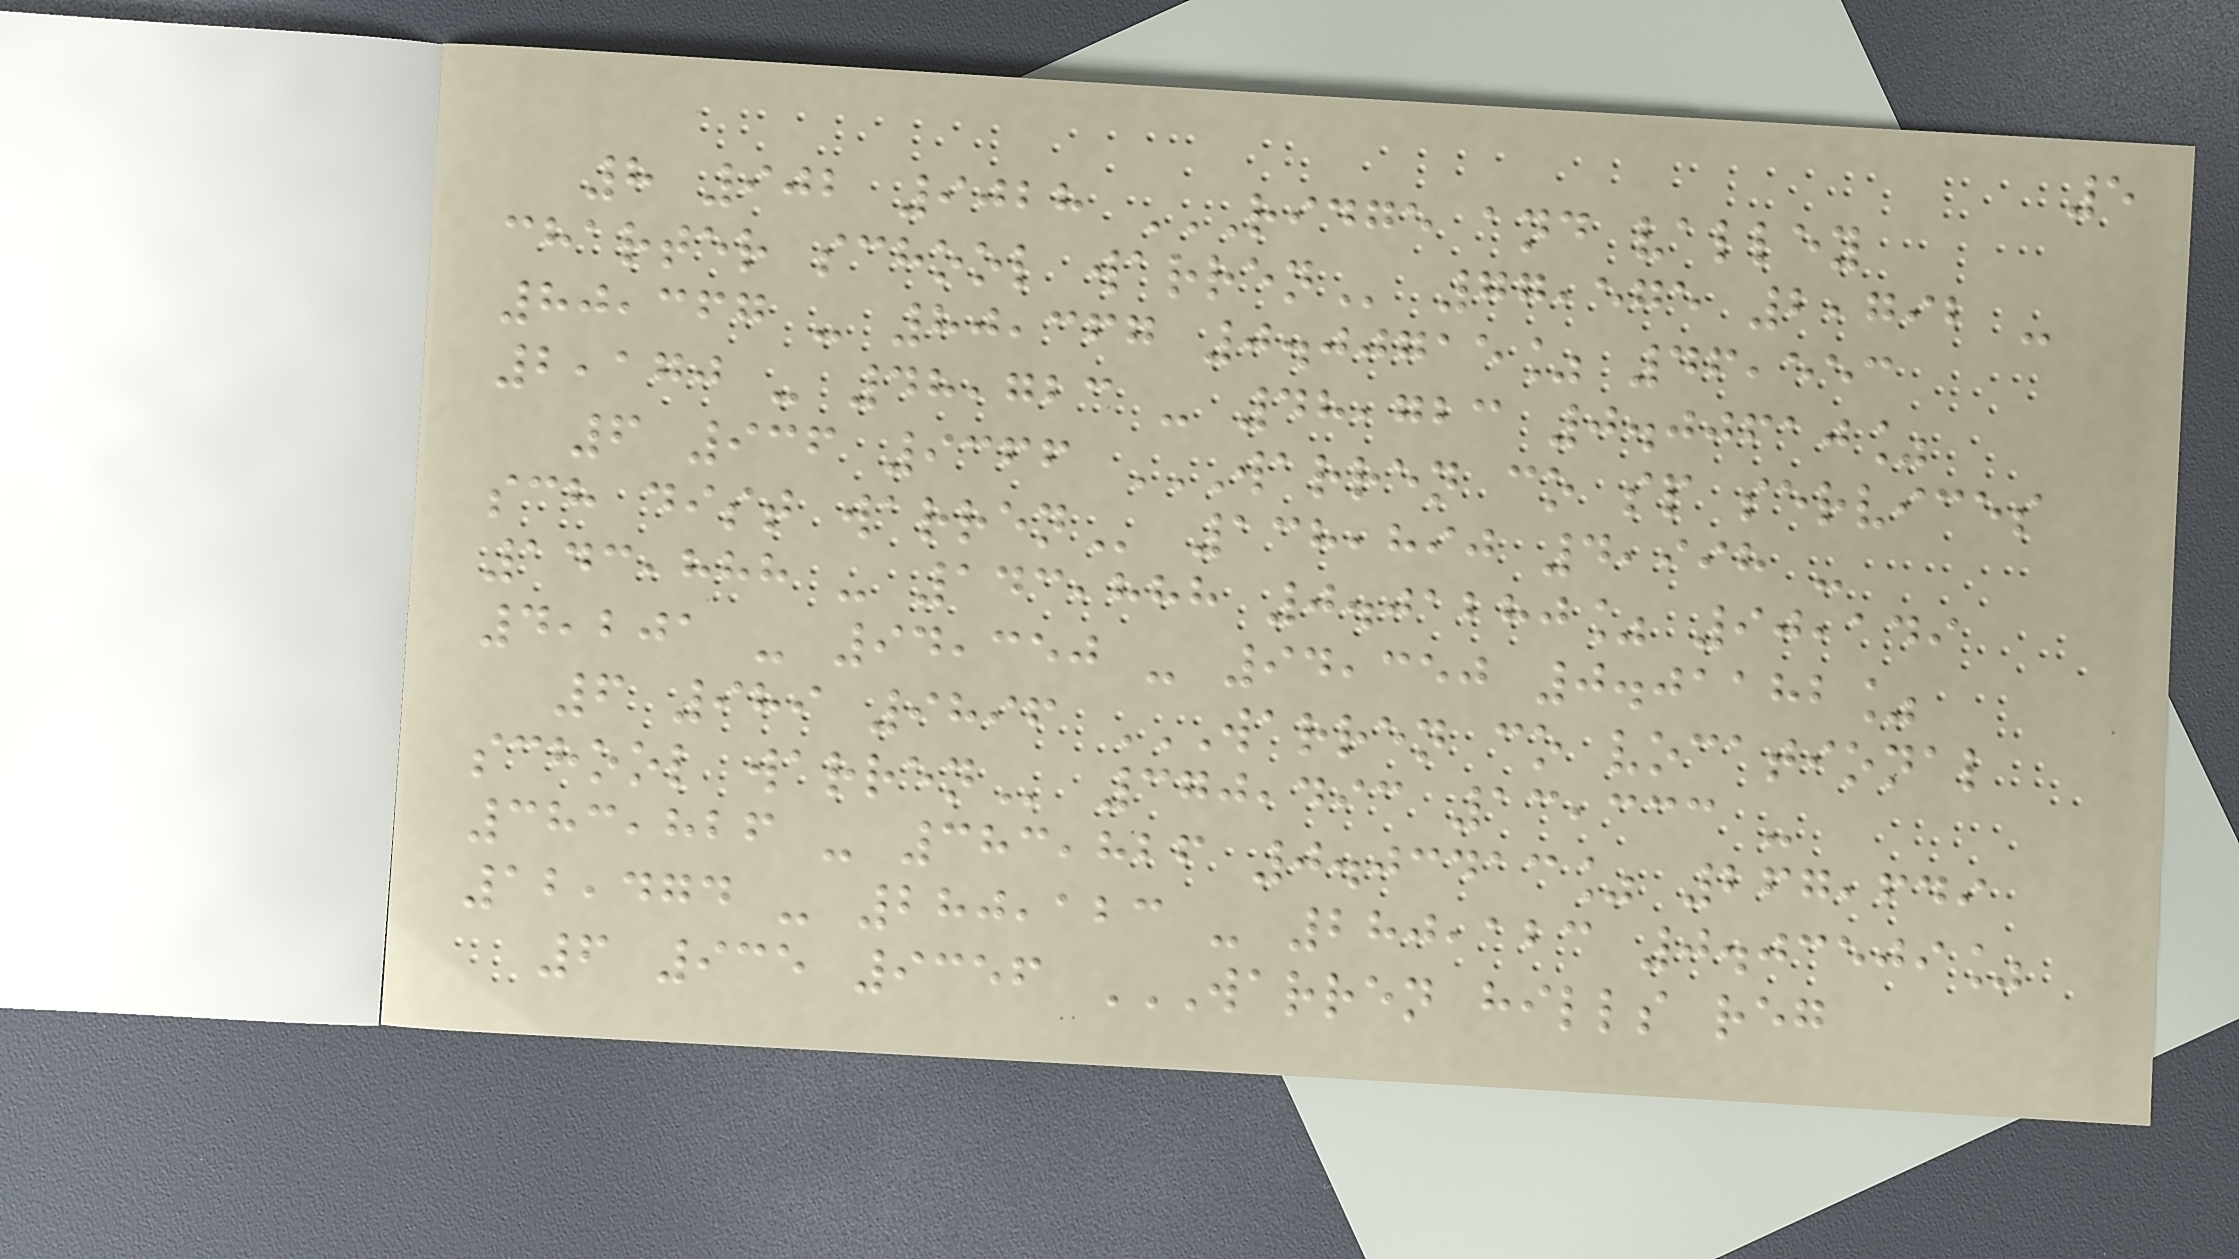5
8 902 9028 RIDGE AND VALLEY
CHARTER SCHOOL WARREN 77,575 2,792 -
80,367 - 80,367 0.00715% 46,553
2,170 - 48,723 - 48,723 0.00610%
6 936 9366 WARREN CO SP SERVICES
SCH DIST WARREN 138,890 4,998 -
143,888 - 143,888 0.01280% 90,149
4,201 - 94,350 - 94,350 0.01182%
6 989 9896 WARREN CO VOCATIONAL
SCHOOL WARREN 370,493 13,333 -
383,826 - 383,826 0.03413% 267,649
12,474 - 280,123 - 280,123 0.03509%
6 935 9356 WARREN HILLS REG
